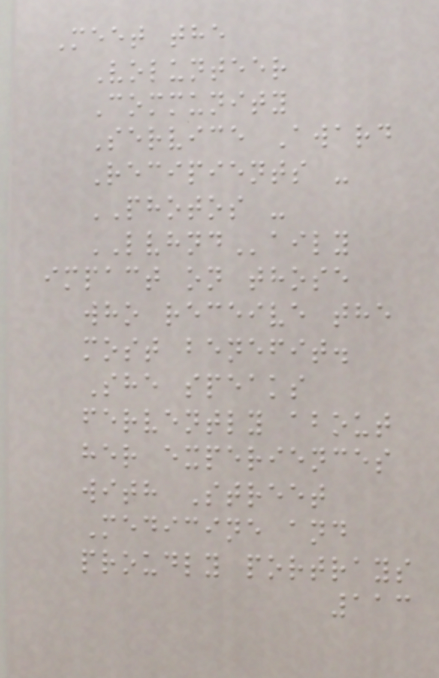Meet the
Volunteer
Community
Service Award
Recipients -
PHOTOS -
LVHNDaily
impact on those
who receive the
most benefit.
She speaks
fervently about
her experiences
with Street
Medicine and
proudly portrays
113
